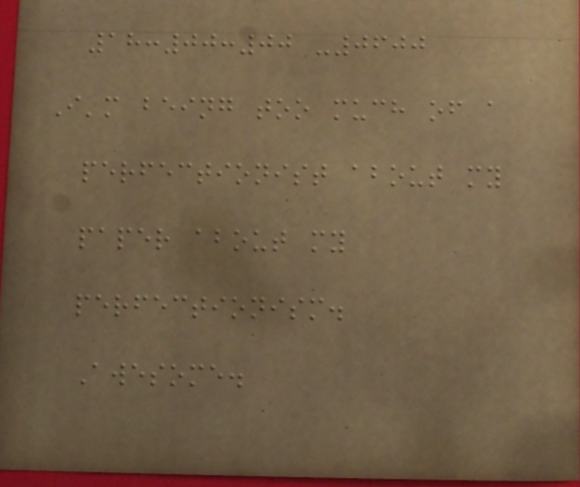18:00:00 -0600
I'm being too much of a
perfectionist about my
paper about my
perfectionism.
Awesome.
